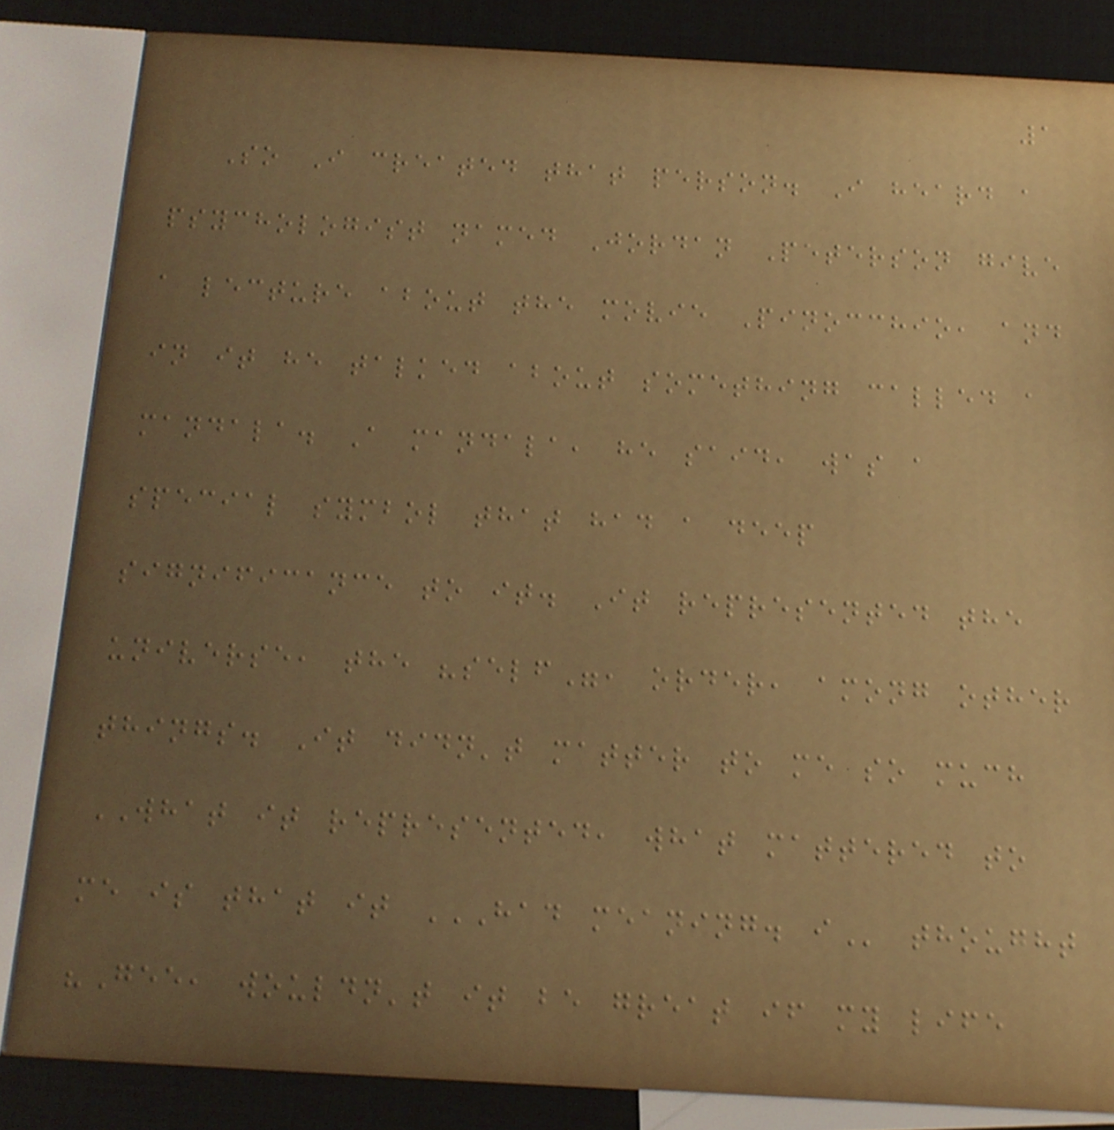1
So I created that person. I heard a
psychologist named Jordan Peterson give
a lecture about the movie Pinocchio, and
in it he talked about something called a
mandala. A mandala, he said, was a
special symbol that had a deep
significance to it. It represented the
universe, the "self", order, among other
things. It didn't matter to me so much
WHAT it represented, what mattered to
me is that it HAD MEANING. I thought
"Gee, wouldn't it be great if my life
